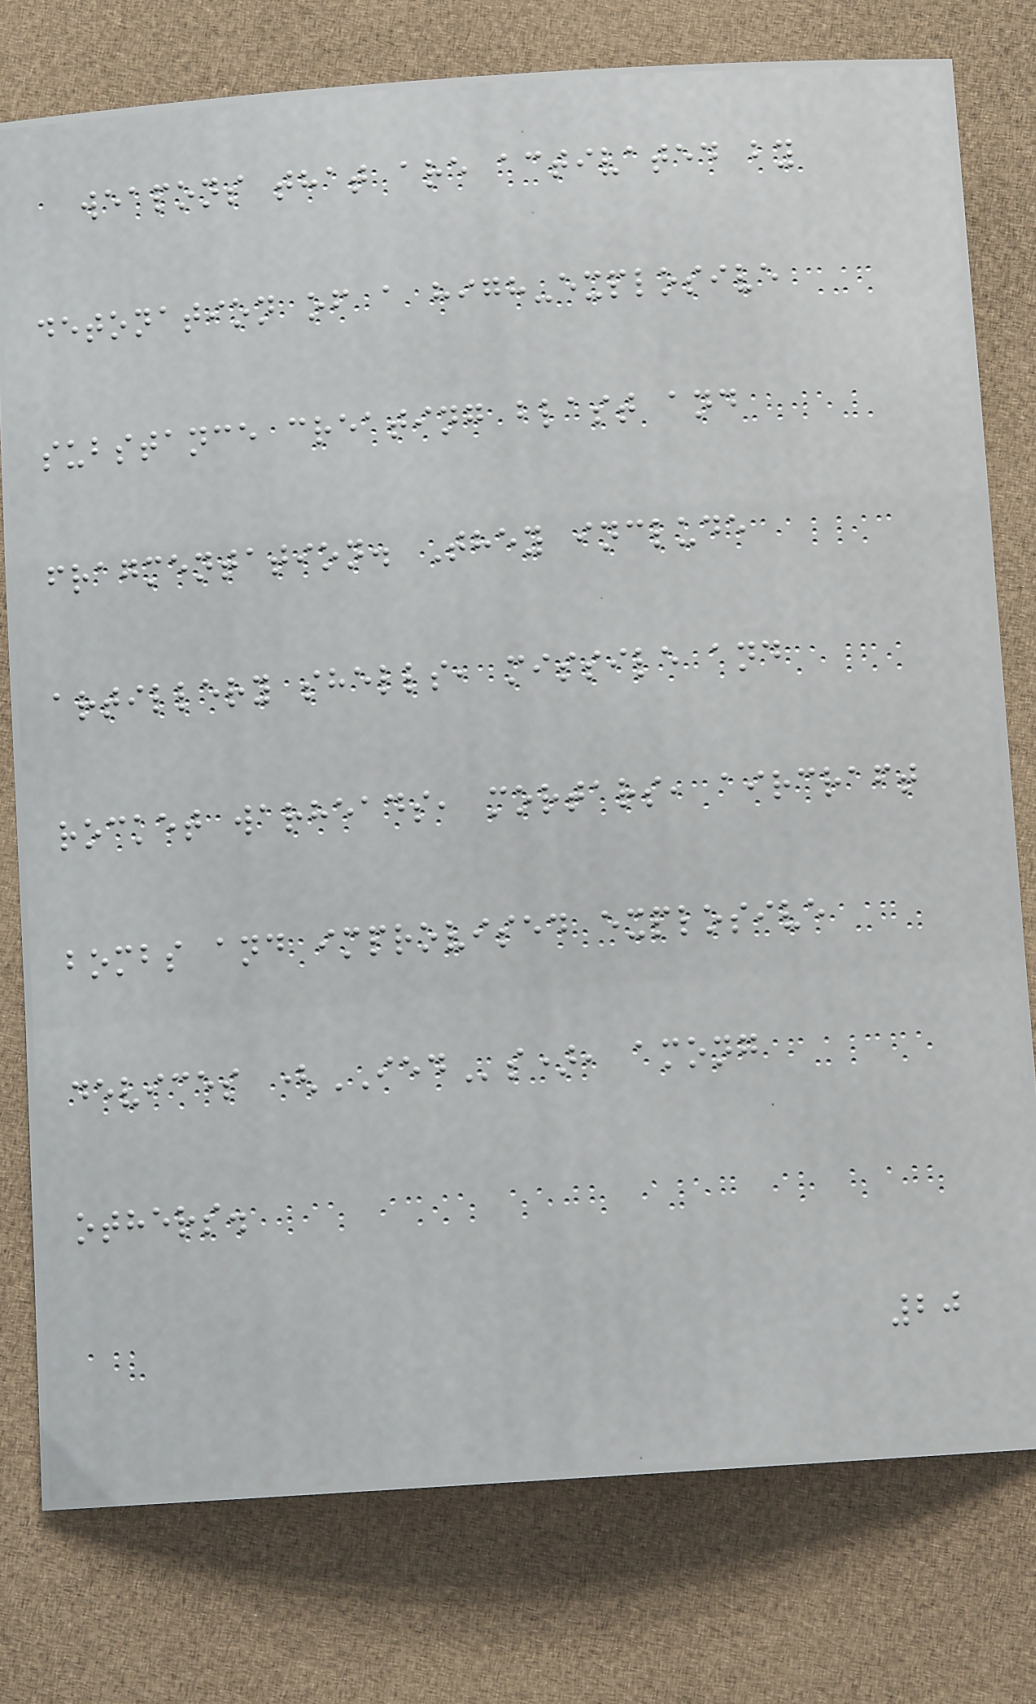weapons that are activated by
detonation of a high-explosive
substance creating blast and
fragmentation. They include
artillery shells, missile and
rocket warheads, mortars, aircraft
bombs and improvised explosive
devices (IEDs), among
others.
20
